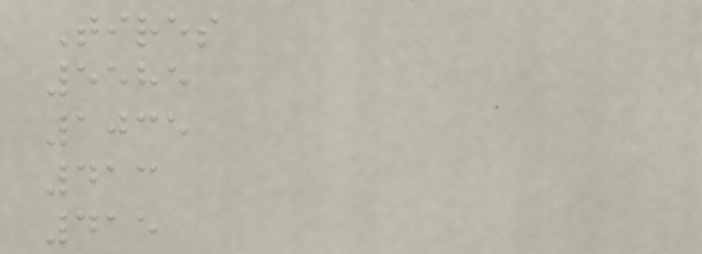Tires
5585
1035
413
415
